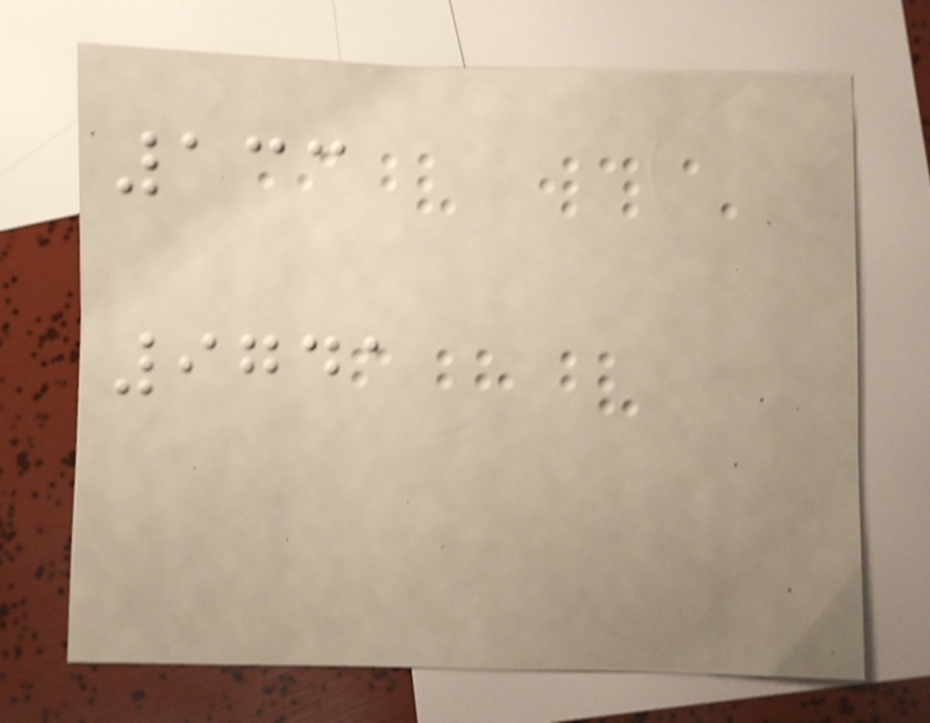133
9741
